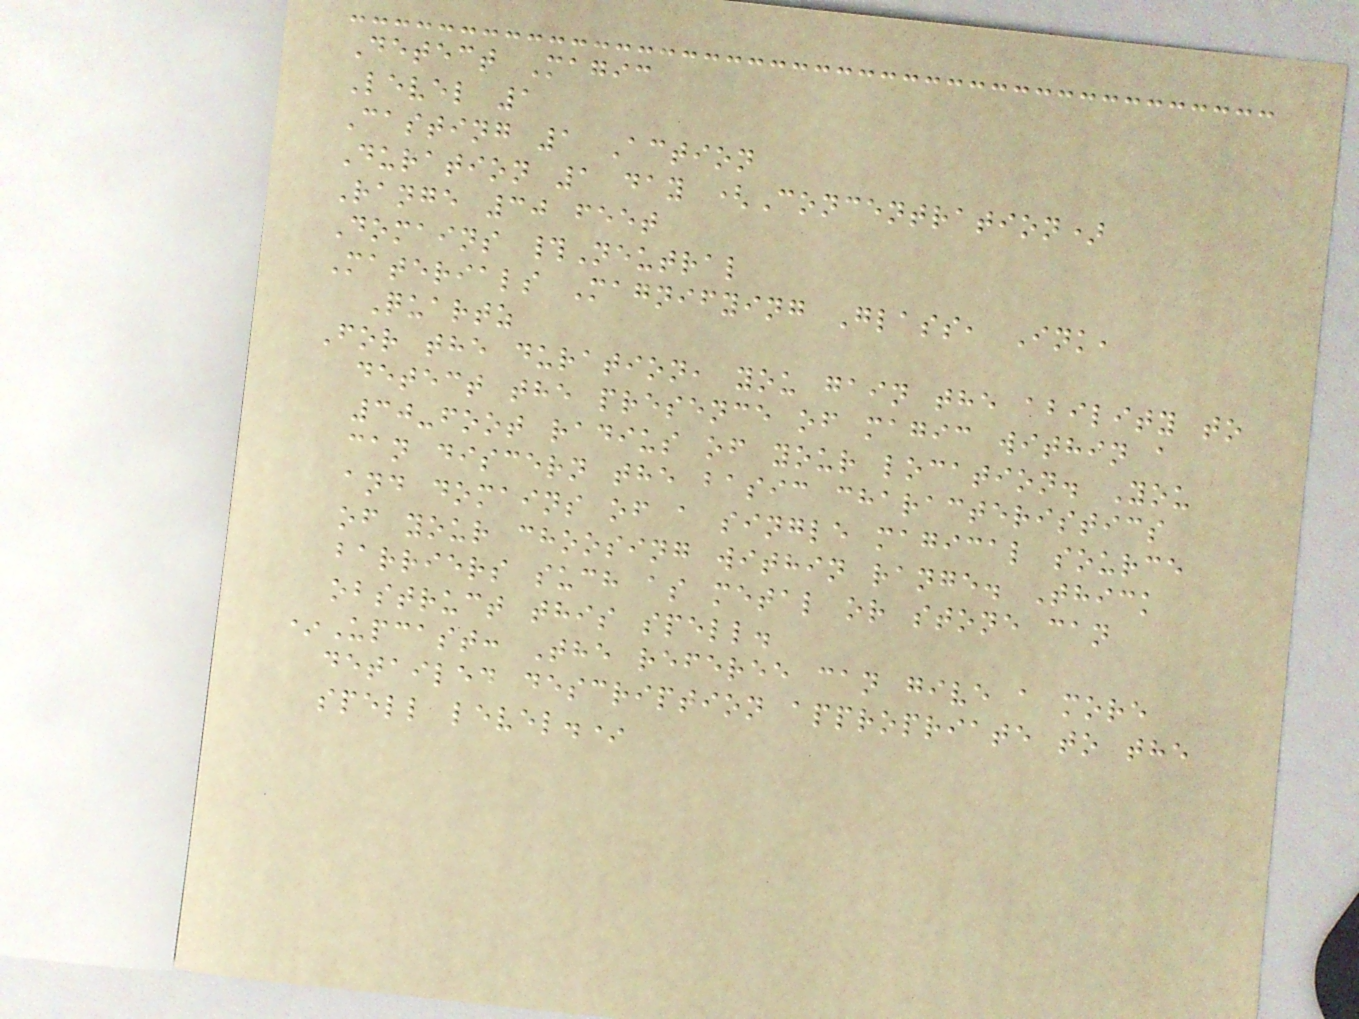Detect Magic
Level 1
Casting 1 Action
Duration 1 day (Concentration)
Range 30 feet
Domains #Neutral
Materials Magnifying Glass, Ink,
Quartz
For the duration, you gain the ability to
detect the presence of magic within a
30-foot radius of your location. You
can discern the basic characteristics
and domains of a single magical source
of your choosing within range. Thick
barriers such as metal or stone can
obstruct this spell.
*Upcast: The referee can give a more
detailed description appropriate to the
spell level.*
